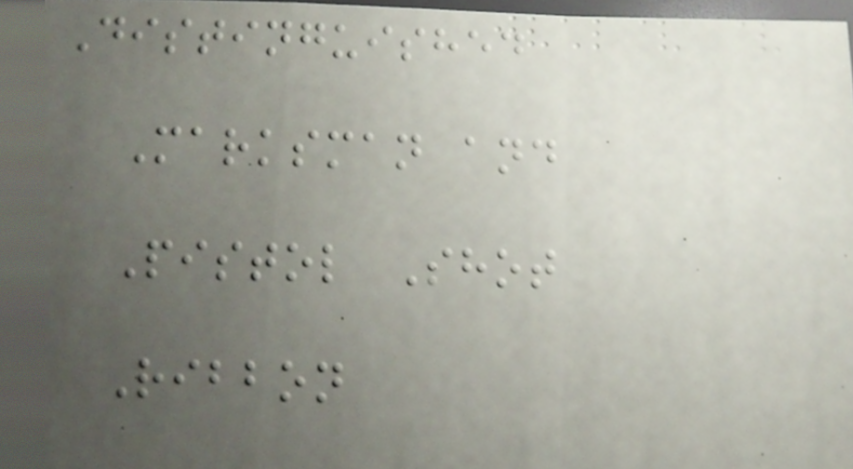Distinguished
Marksman and
Pistol Shot
Ribbon
